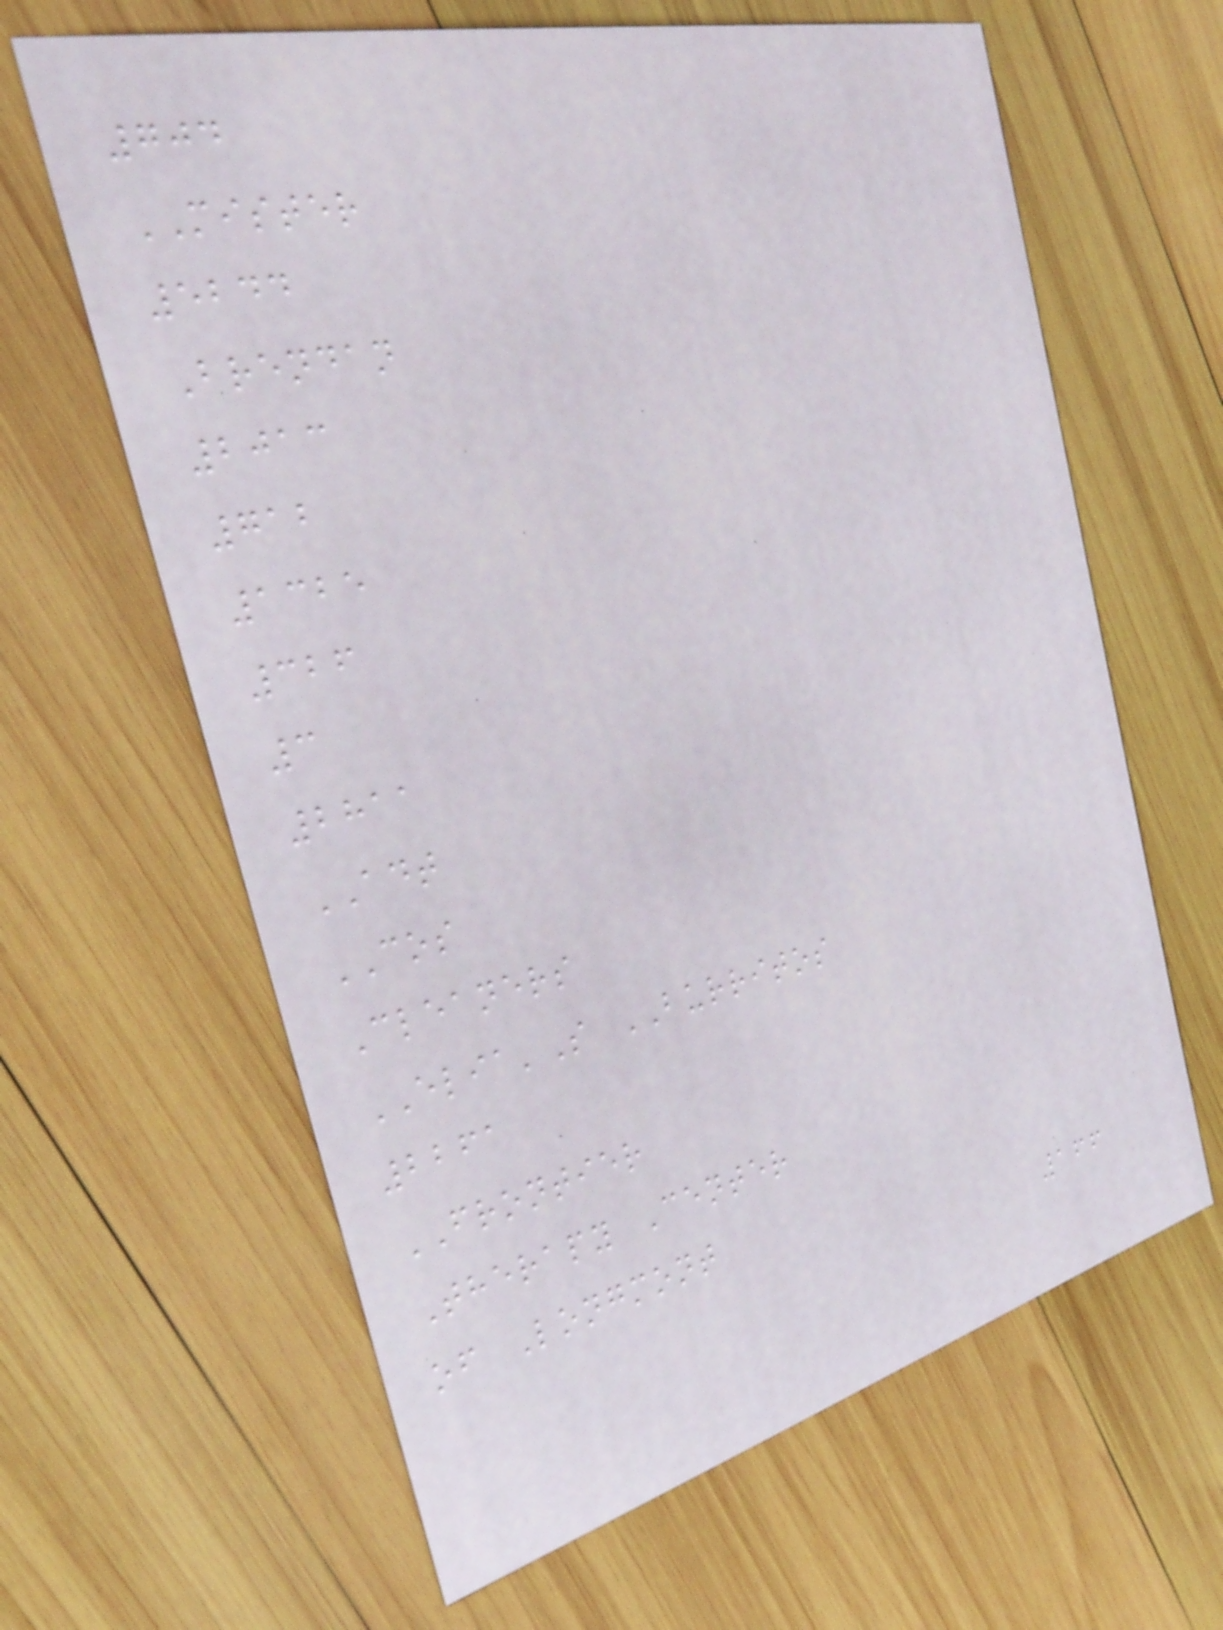704
MISTER
5244
Brendan
2013
712
1325
326
3
2811
ADT
COS
Cleaners
ELIA'S BURRITOS
2261
FRONTIER
Therapy Center
of Longmont
166
